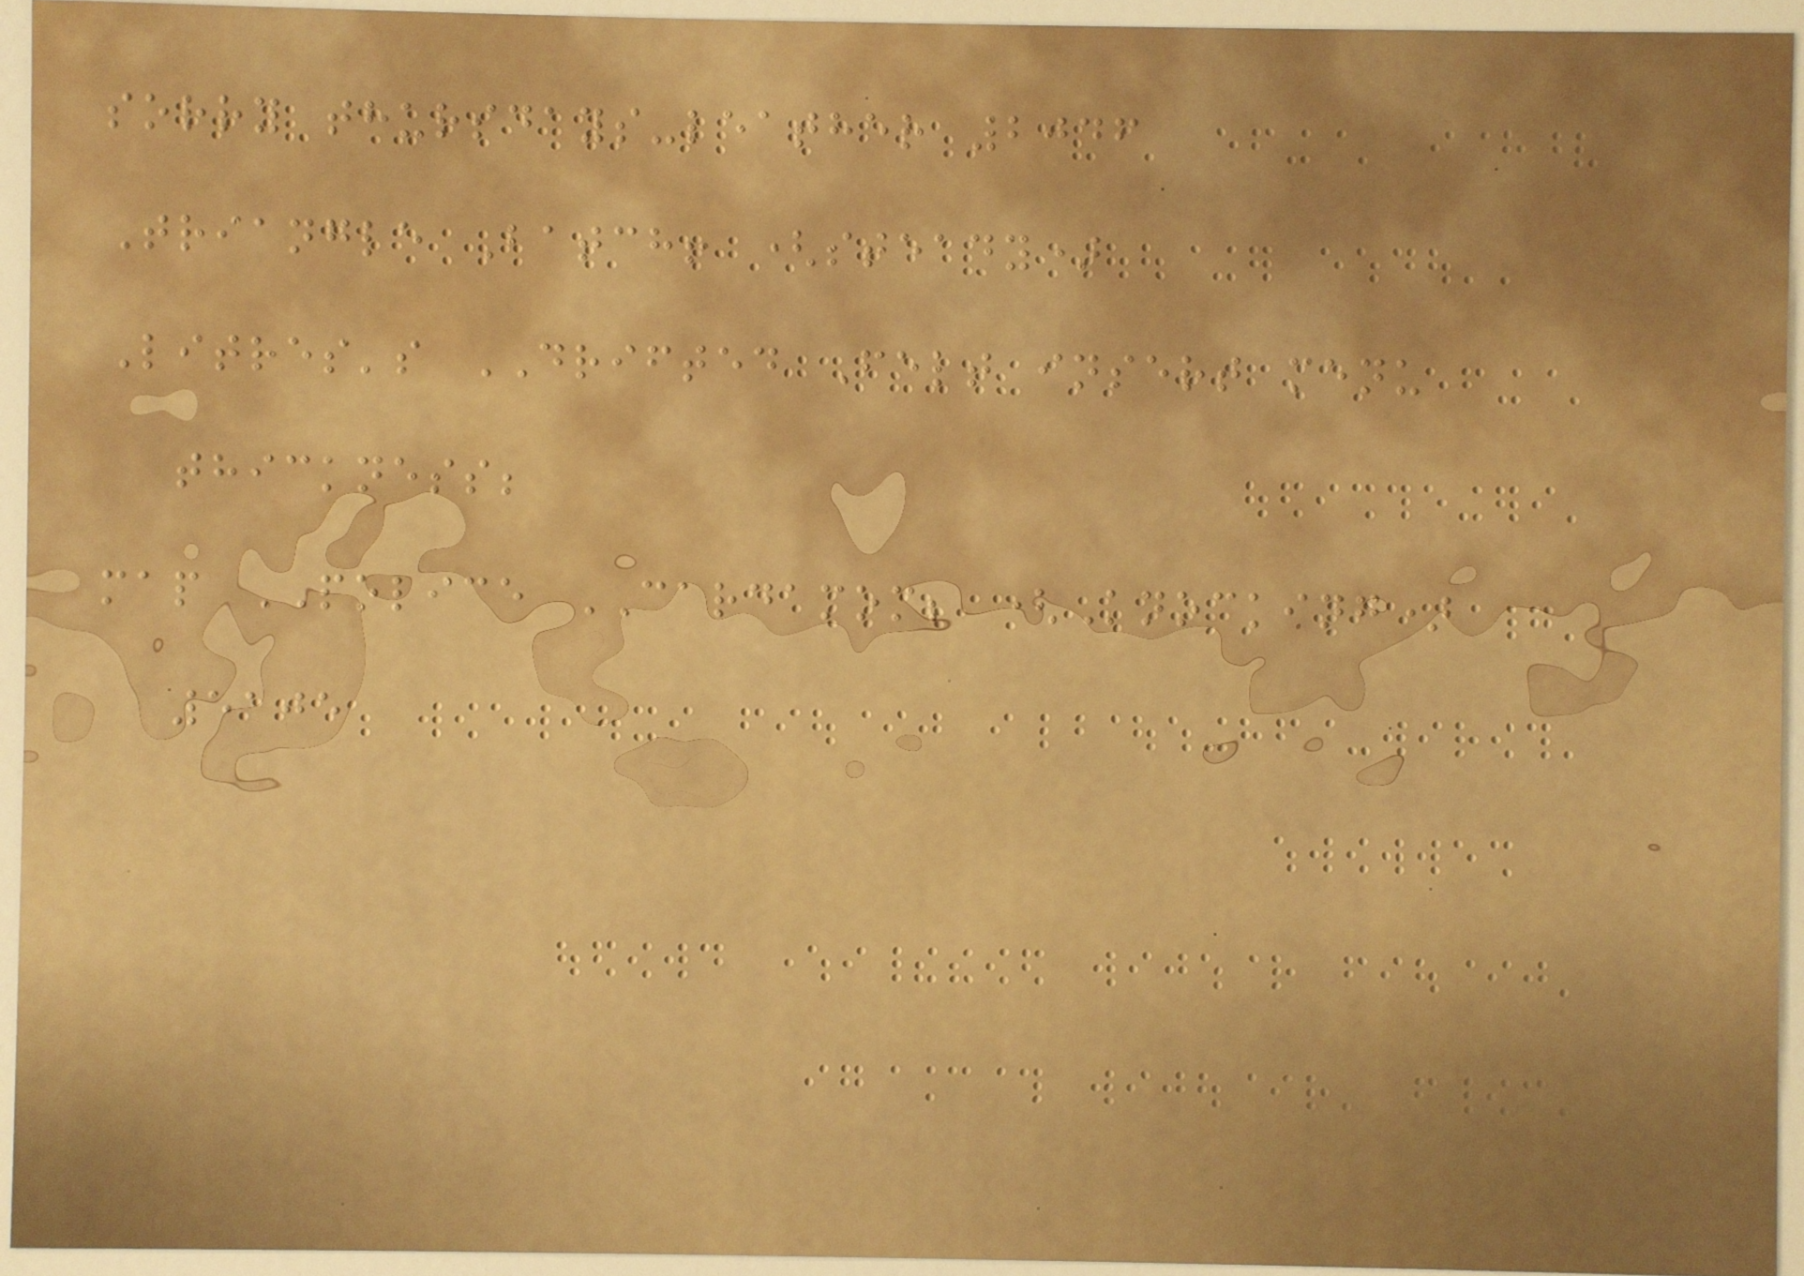sorry thursdays-leather 2046
Triangle Batch! (steady)
Litres's DRIFTED Felt insert menu
thickness;
map POLICE CARDAMOM; (Knocking)
5105
